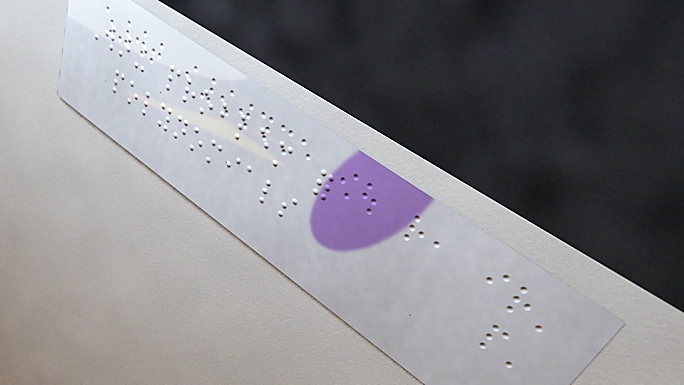Waring problem for
polynomials
